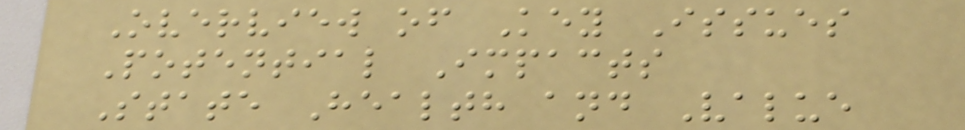Overview of Key Issues
Potential Impacts
State Health and Value
